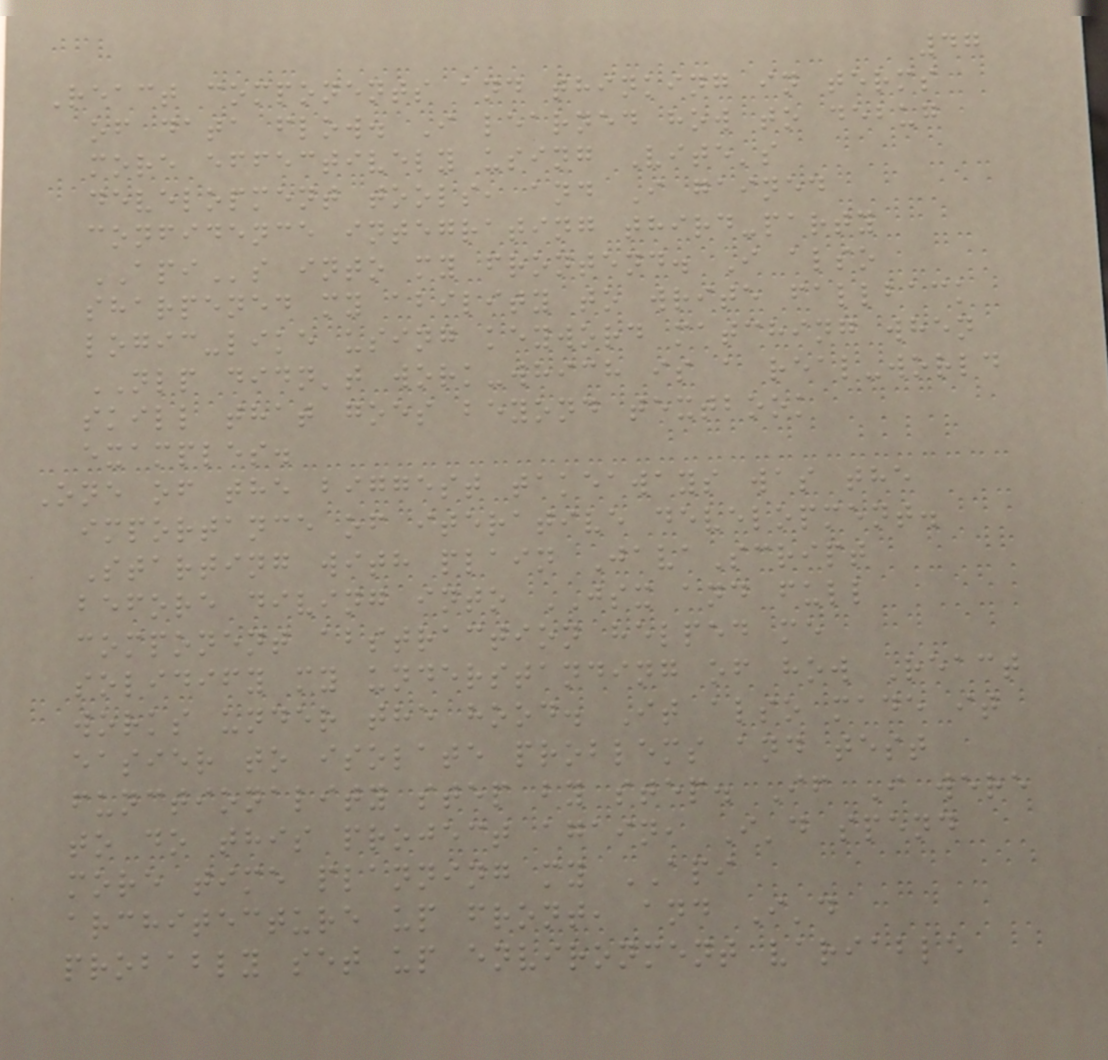47
React components and thinking in terms
of data flow. I learned how to debug
more effectively using Vite's
development tools, and I gained
confidence integrating third-party
APIs into my frontend. I also
sharpened my ability to write fallback
logic-like using keyword matching when
NLP didn't work-which is a real-world
skill that goes beyond textbook
examples.
One of the biggest takeaways was the
importance of iterative development.
Starting with plain JavaScript
before diving into JSX and full
component abstraction helped me
solidify my understanding of how React
works under the hood. It also made it
easier to isolate problems and test
functionality step by step. If I were
to do this project again, I'd spend
more time planning my API
architecture up front, and I'd
probably set up environment variable
